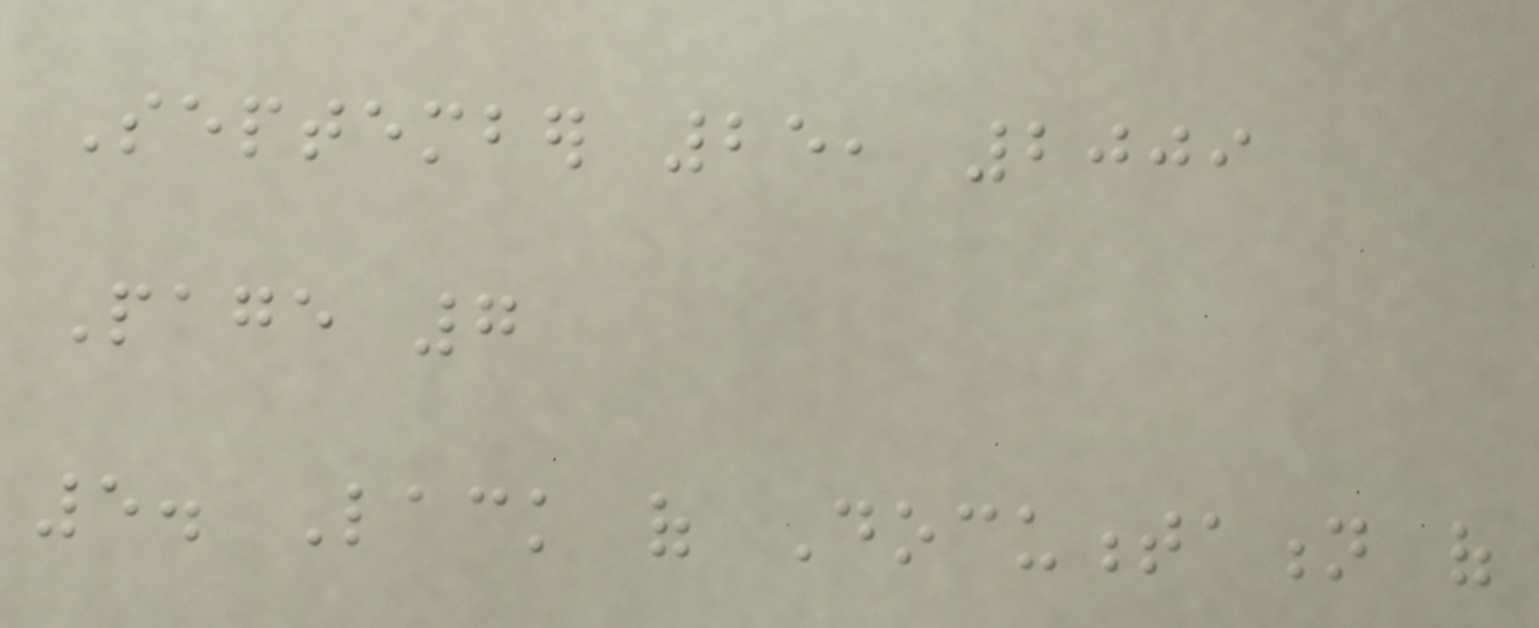September 25, 2009
Page 7
5. Lack of Documentation of
